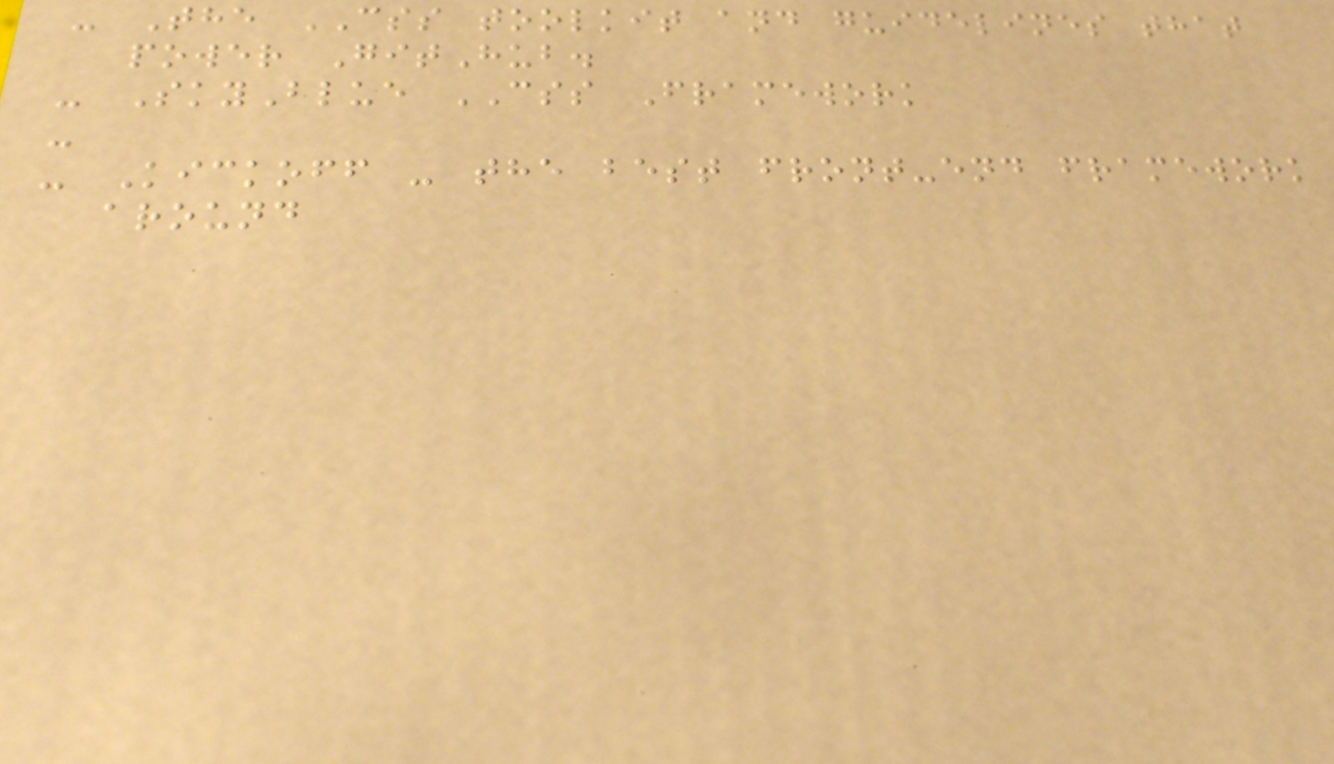- The CSS toolkit and guidelines that
power GitHub.
- SkyBlue CSS Framework
-
- Kickoff - the best front-end framework
around
